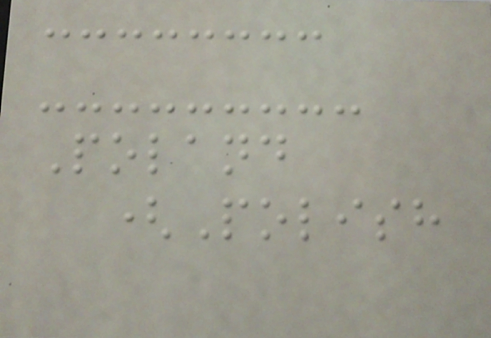Poland
(Polish
